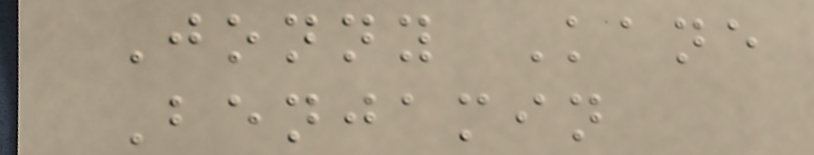Jonny Kane
Benjamin
